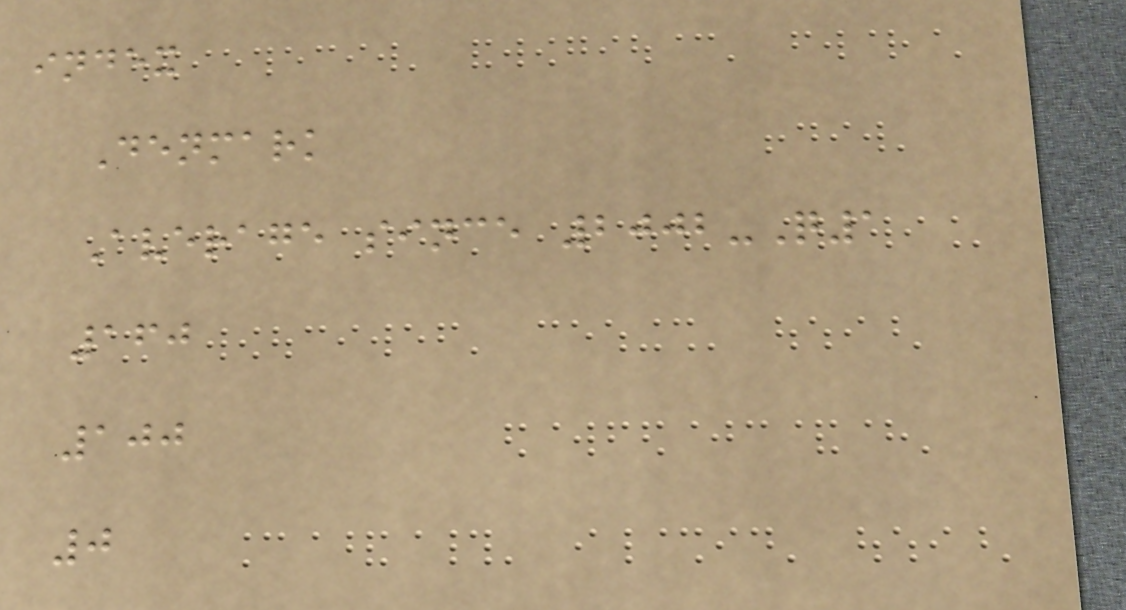index
Denmark
Average since 2002-Q1
160
100
0
